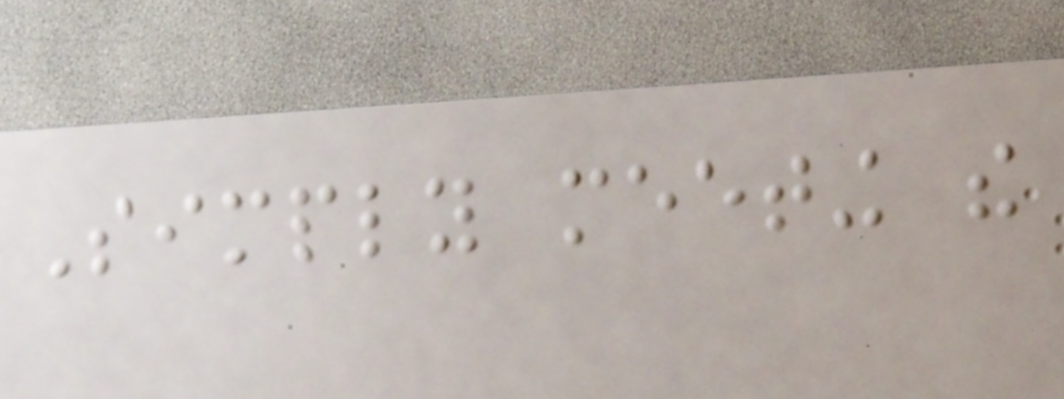Simply meeting the
